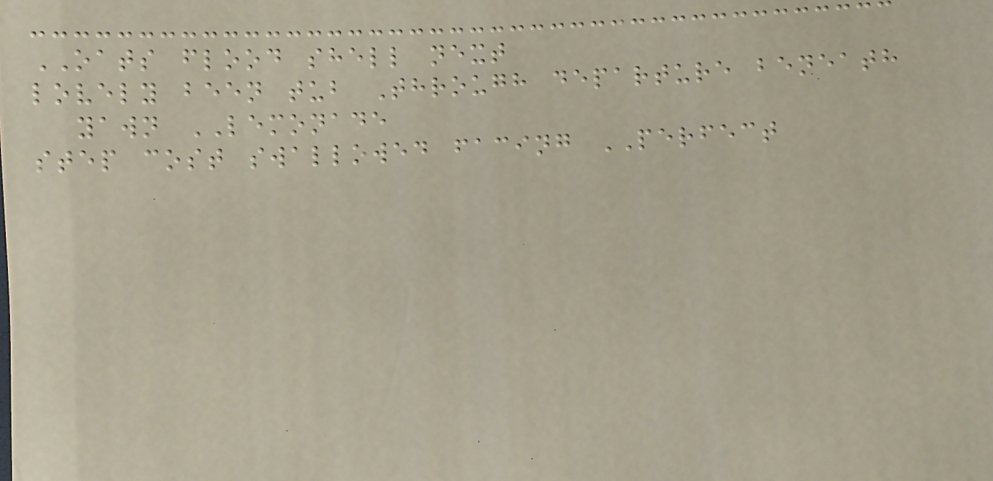OATS flood shell next
lovely been tub Through departure beneath
yawn LEMONADE
step cost swallowed facing PERFECT
